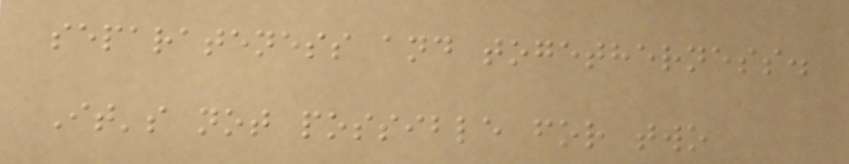separateness and togetherness.
It's not possible for two
